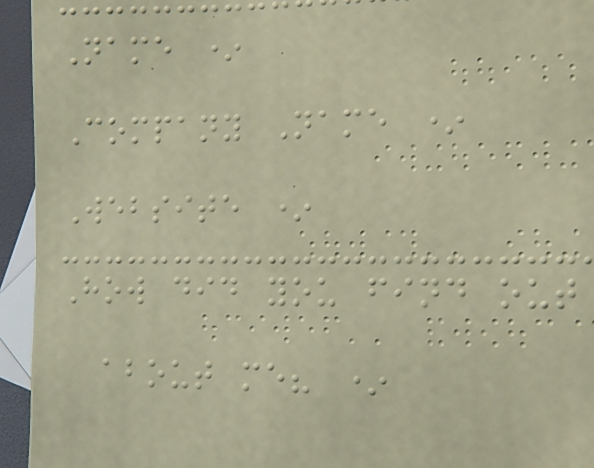Name *
Company Name *
Website *
How did you find out
about me? *
